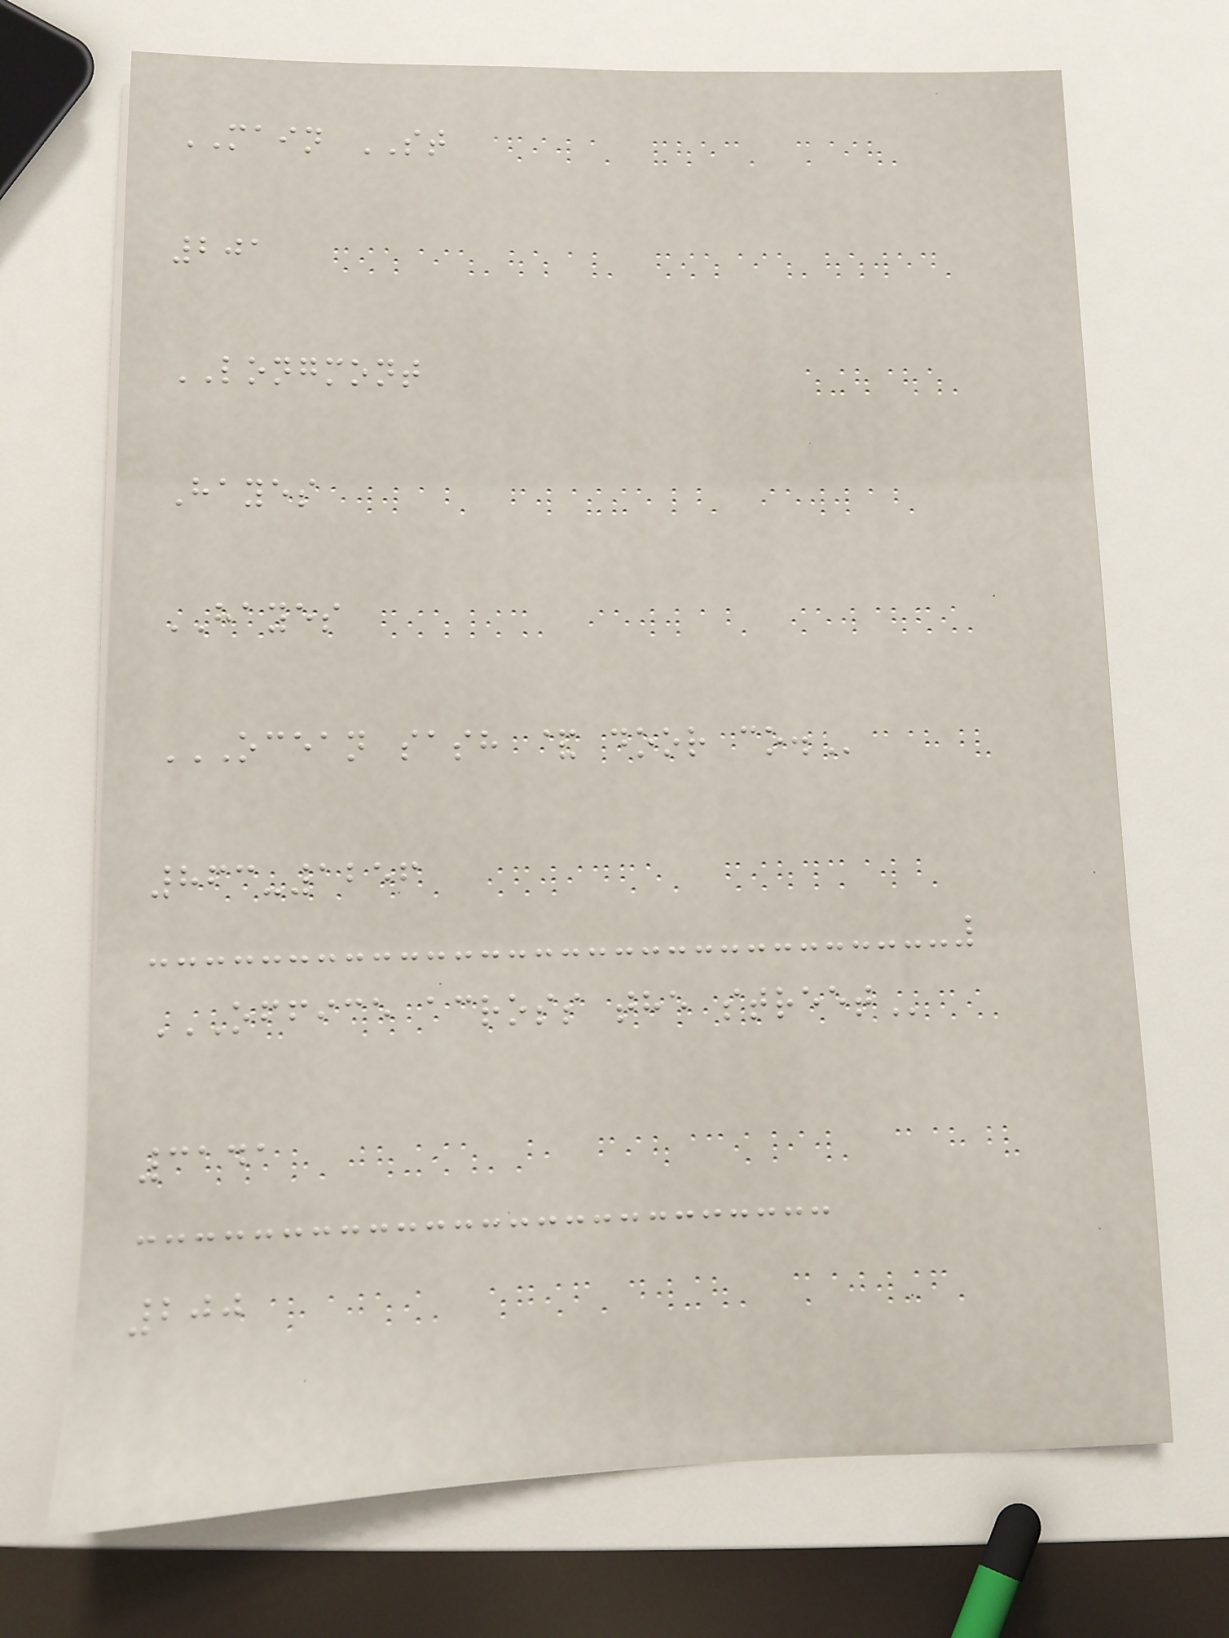MAIN ST
201
LONGMONT
Hayes
HAYES
OCEAN SASH & DOOR CO.
863-1256
OFFICE ACROSS THE STREET
3141
200
